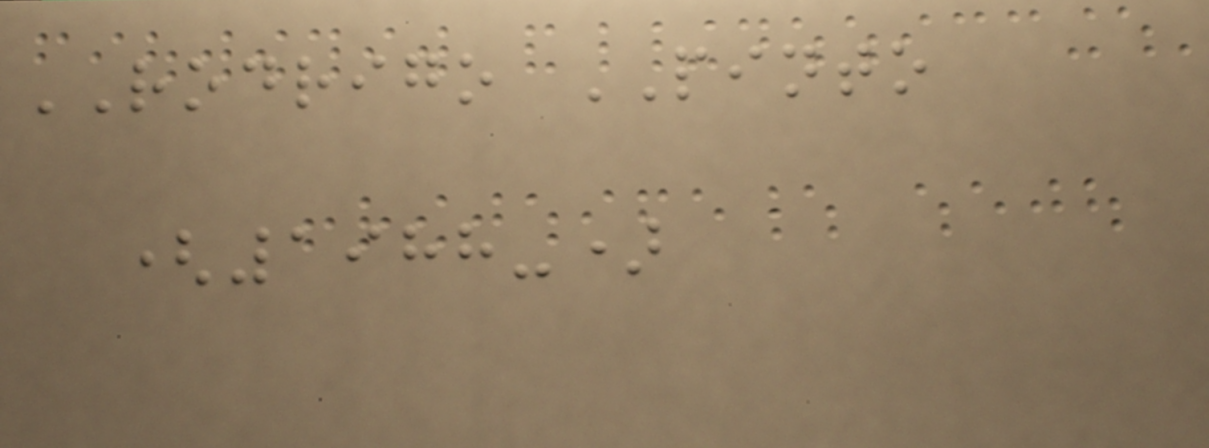RODRIGO PINTO
(1988-)
